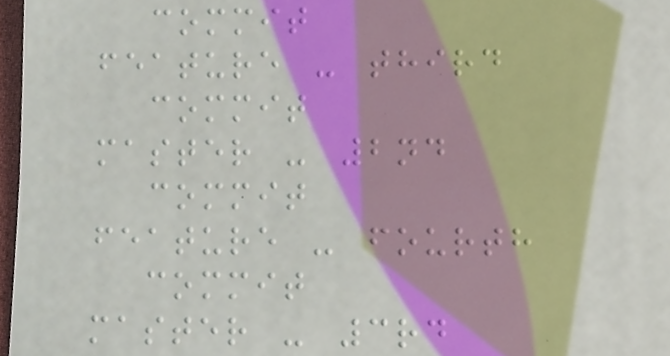commit
feature - third
commit
master - 2nd
commit
feature - fourth
commit
master - 3rd
